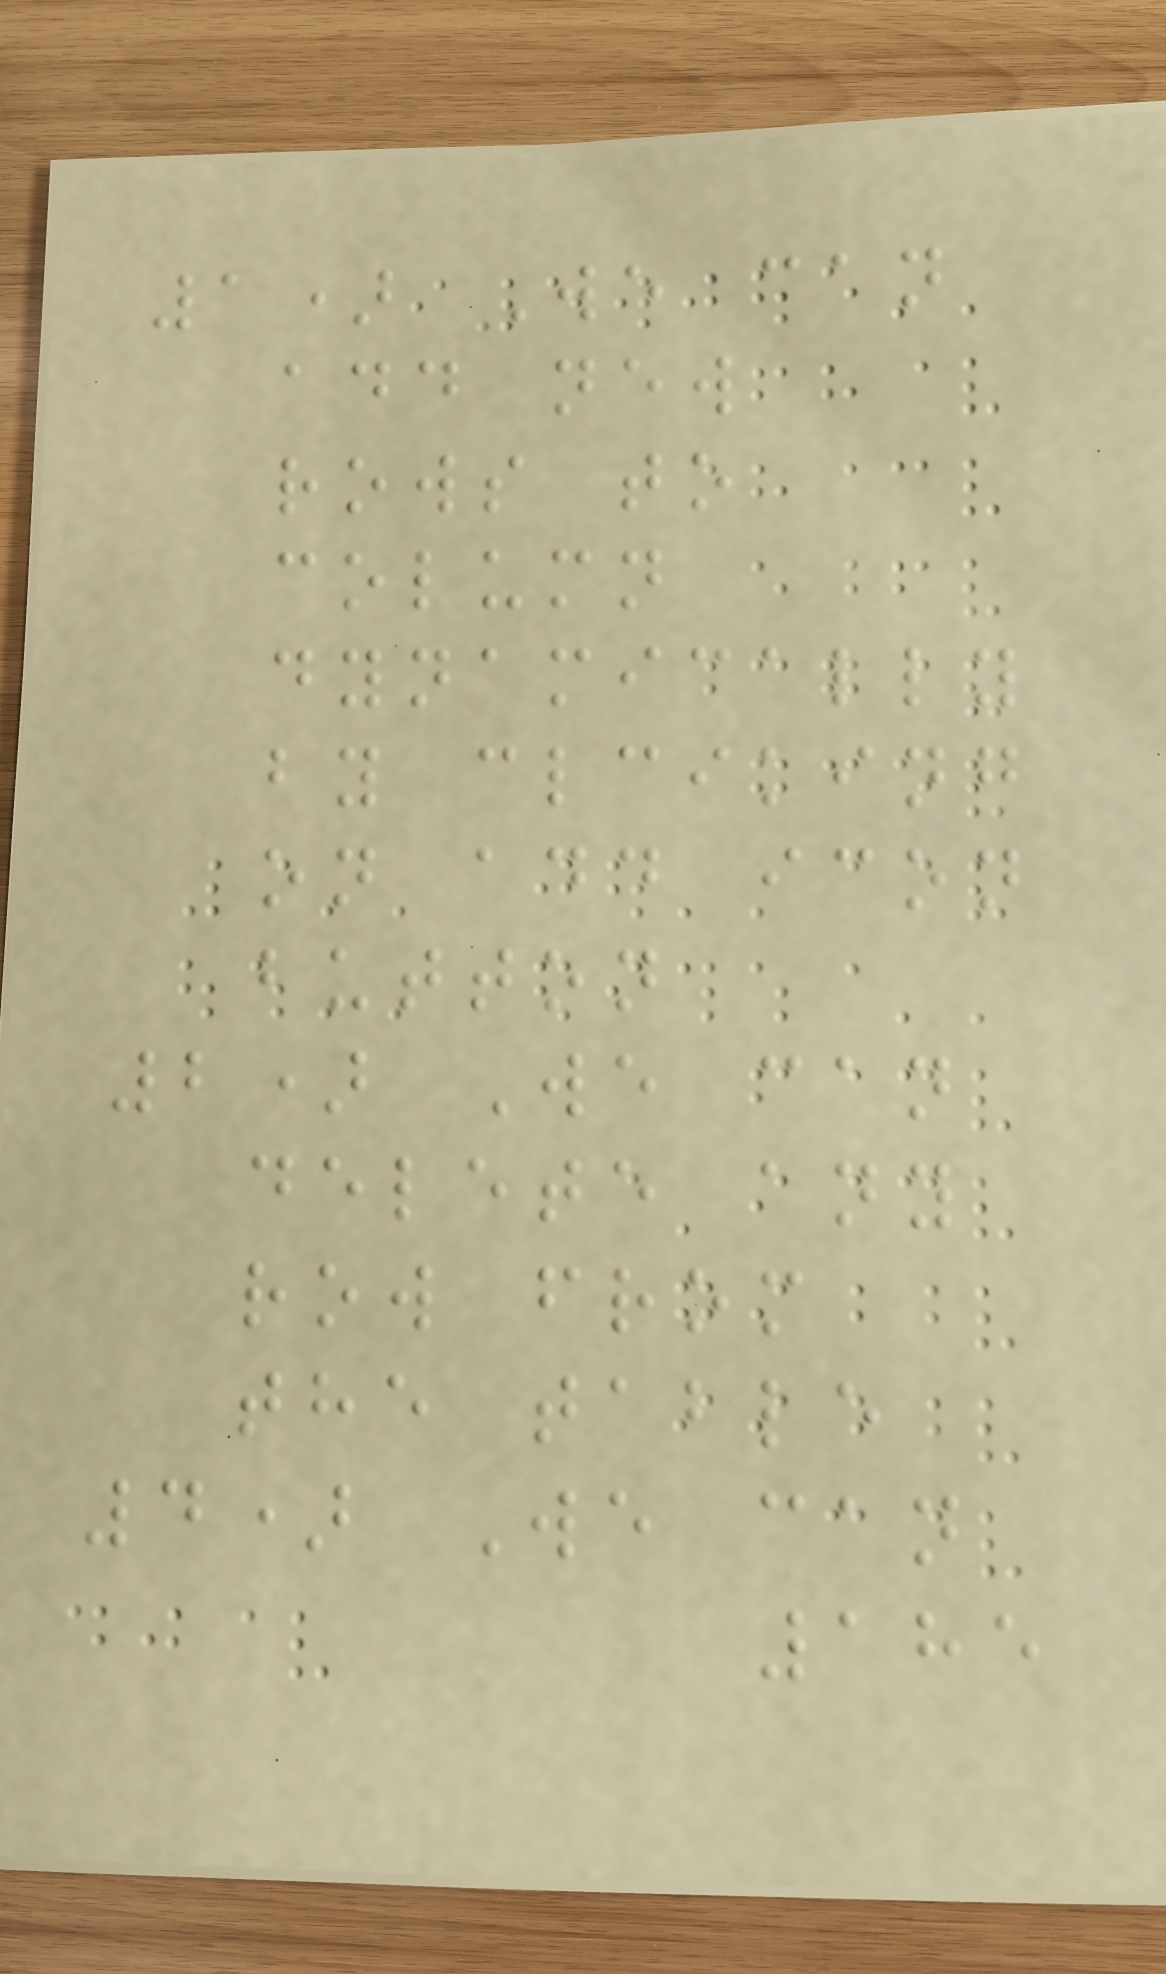1) We can
add new
rows to
column
dynamically
by clciking
on add icon
button
2) We can
delete any
row from
the table
4) We can
185
